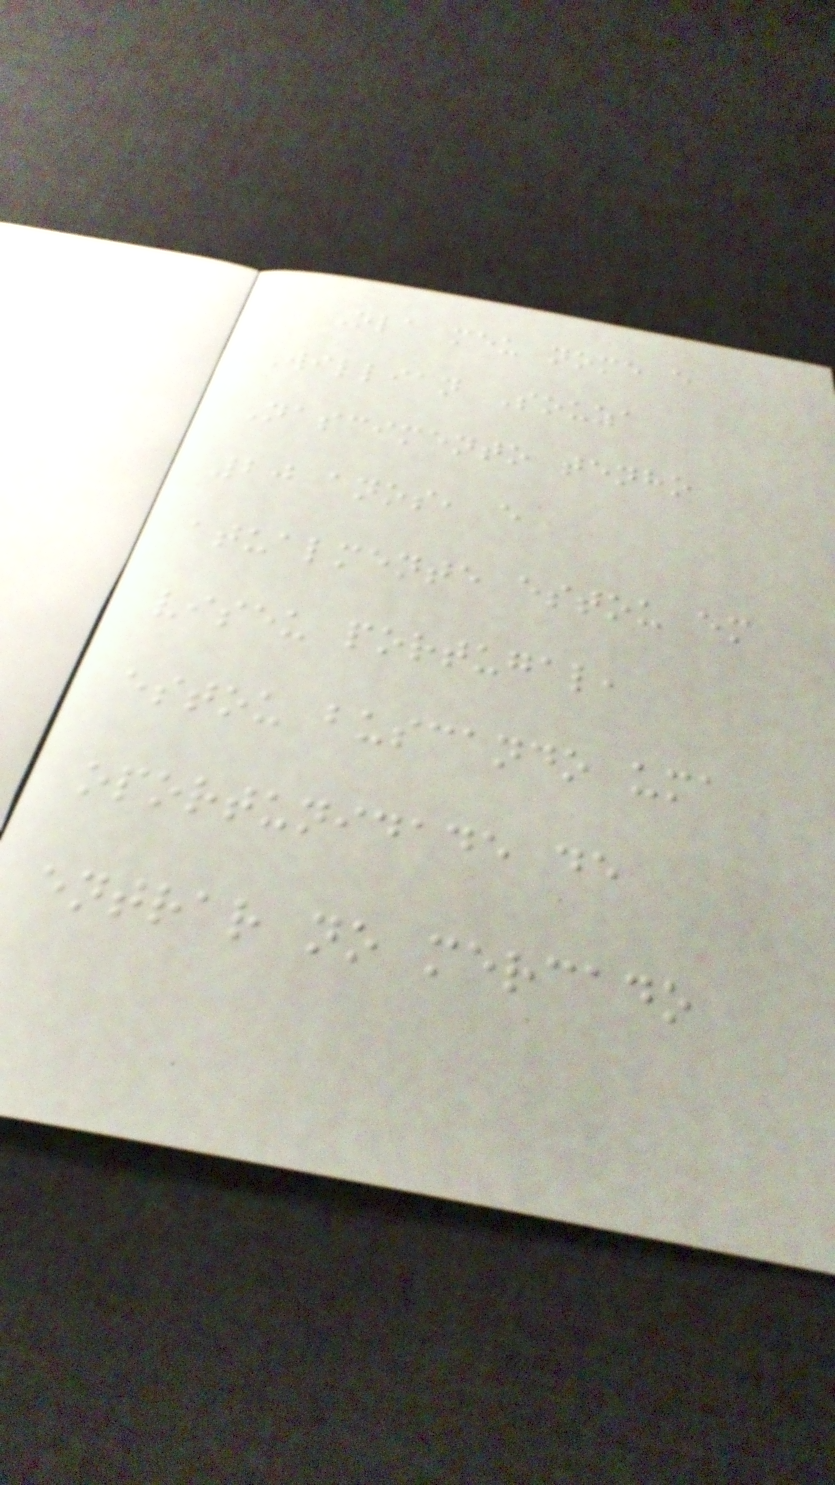Ola meu nome e
Willian Souza
Nascimento tenho
20 anos, e
atualmente estou em
viseu portugal,
estou buscando uma
oportunidade de
entrar no mercado
